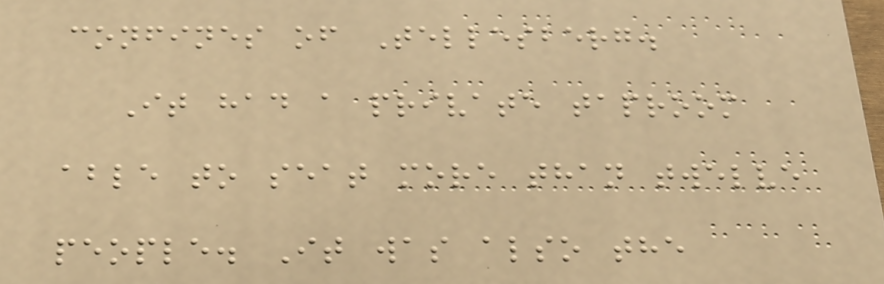confines of Tellesberg.
It had a private taproom
able to seat more than twelve
people. It was also the
